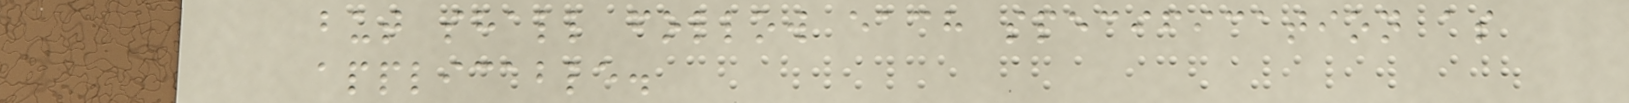but shall follow each specification as
applicable.
